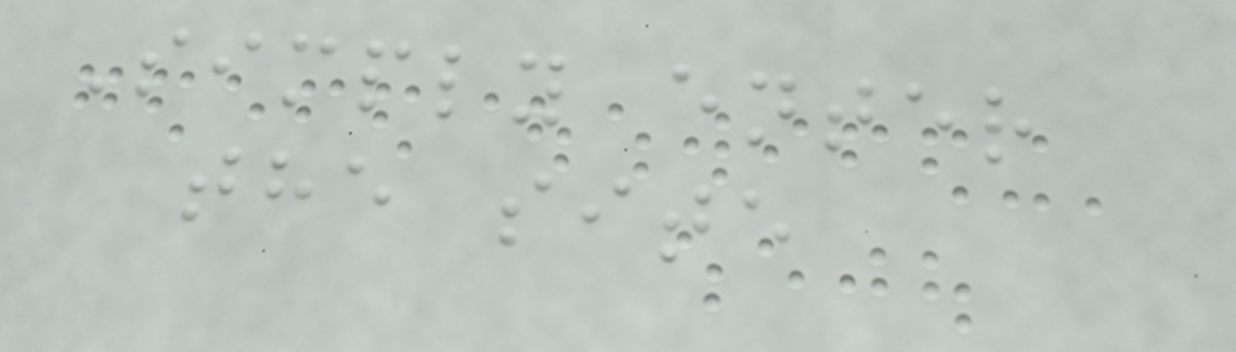Simply enter
the site
